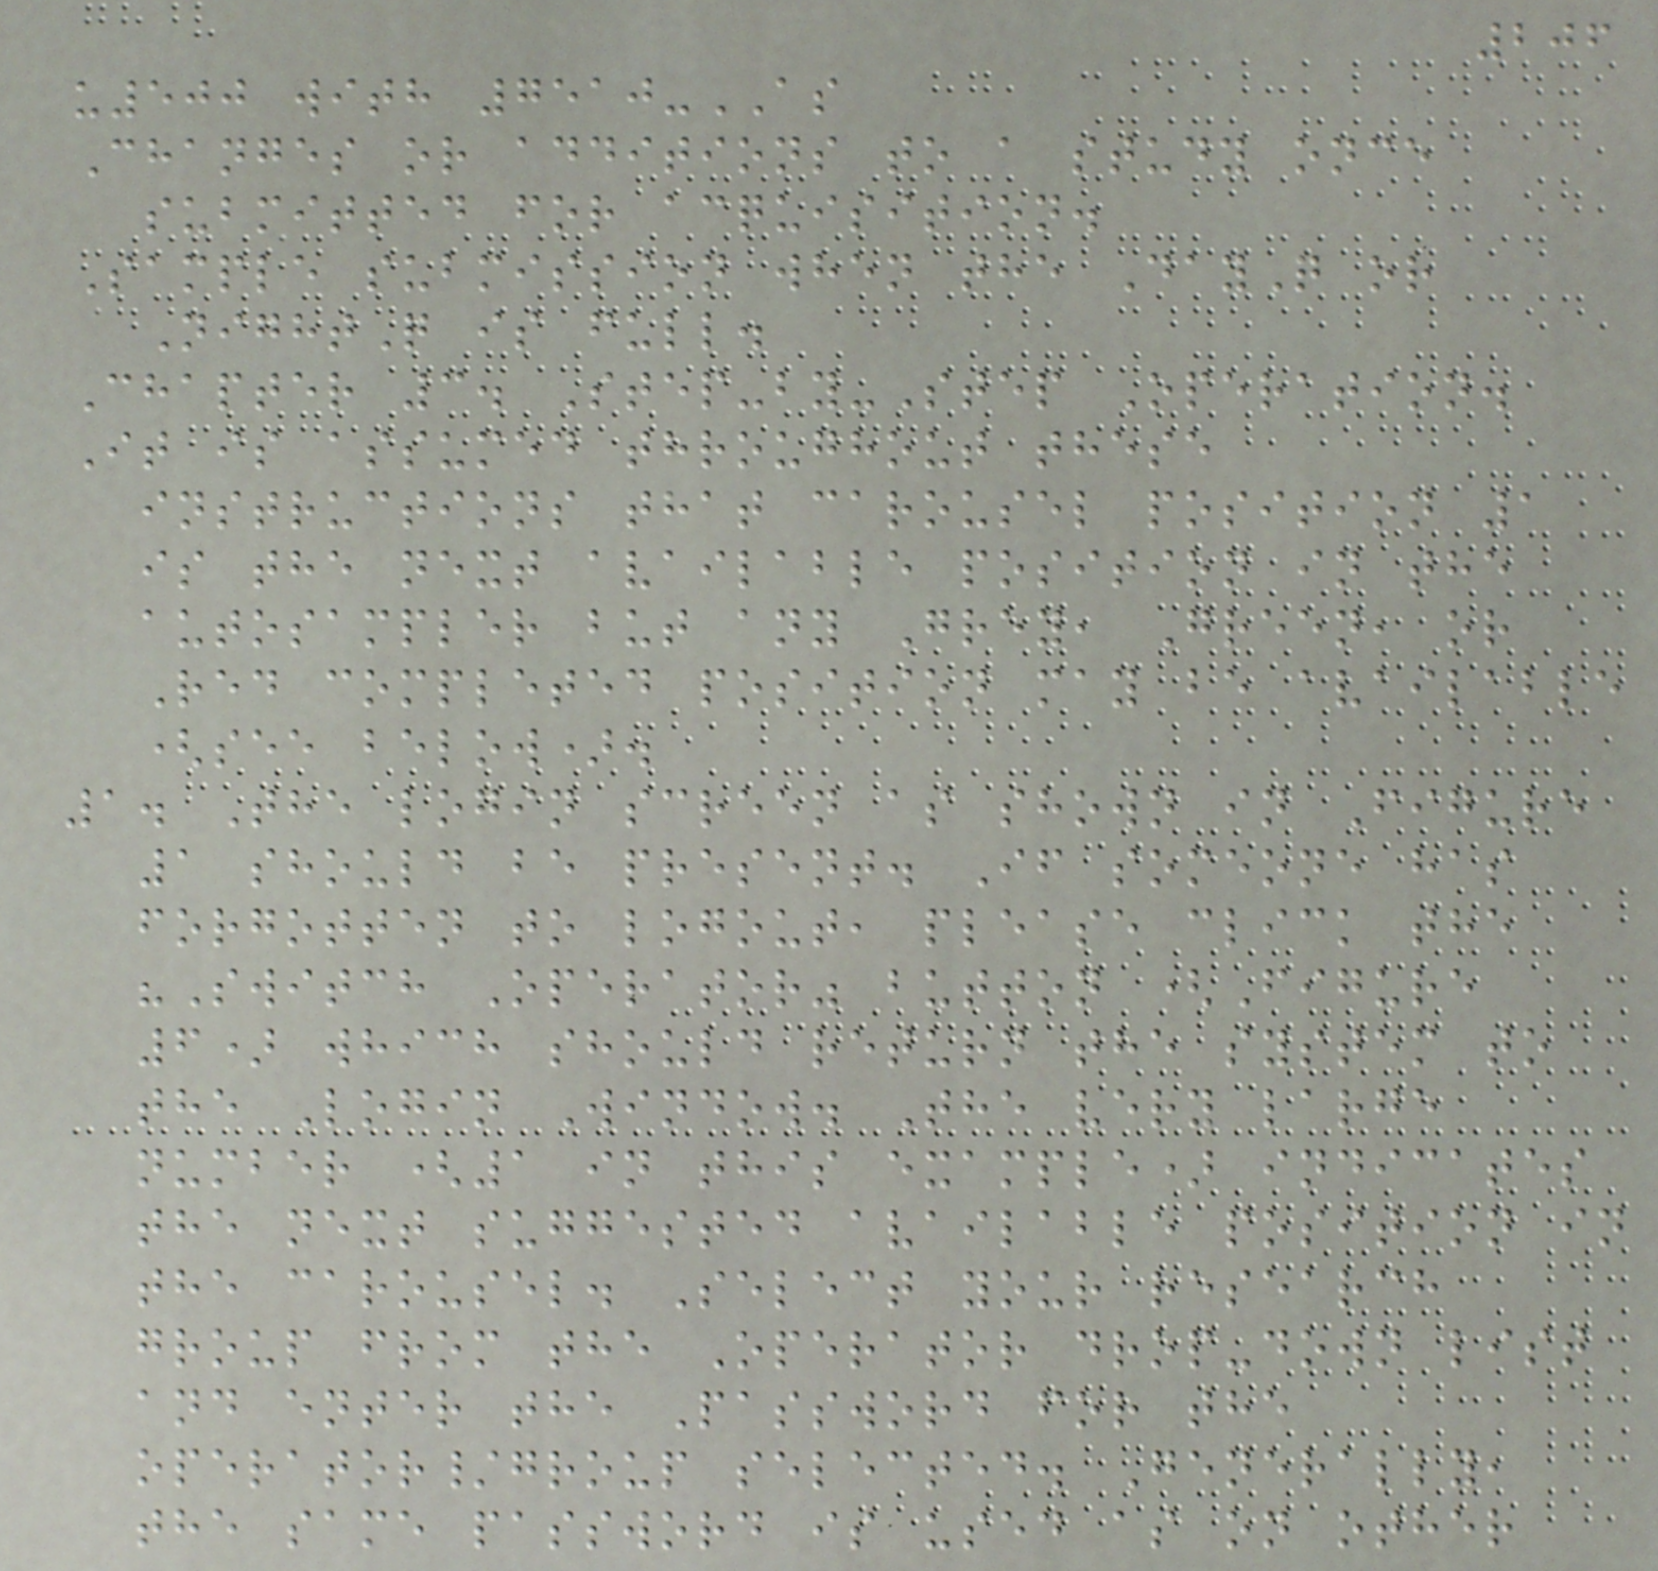206
u500 with 7510-AS
Changes or additions to a study once
submitted for acquisition.
Sample submission when the DayQ or
NightQ is full.
Chapter 3. Step-by-Step Operation.
It is assumed throughout these
instructions that carousel position 1
is the next available position in the
autosampler but any Grey, Green, or
Red completed position may be available
(see below).
1. The login screen as shown in Figure
1 should be present. If someone has
forgotten to logout, please click the
"Switch Operator" button (Figure
6) which should return the system to
the Login Window. The very large
number (1 in this example) indicates
the next suggested available position in
the carousel. Select your research
group from the Operator drop-down list
and enter the Password for the
operator/group selected. Generally,
the same password is used as on other
